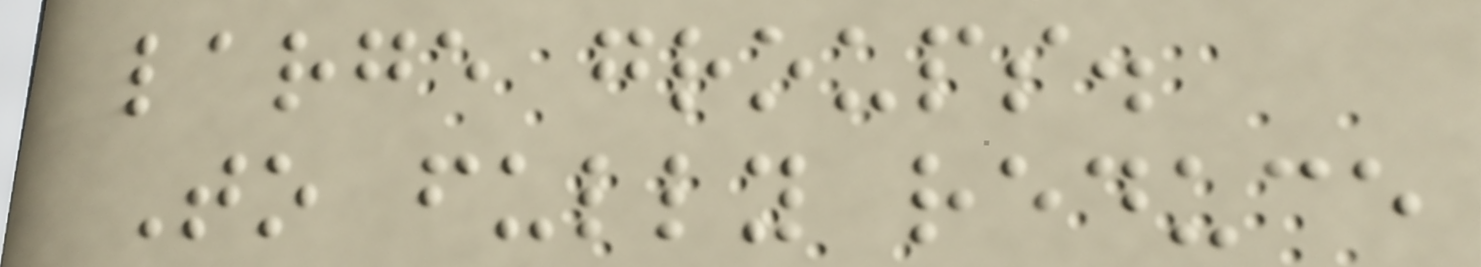large groups.
To fully reduce
